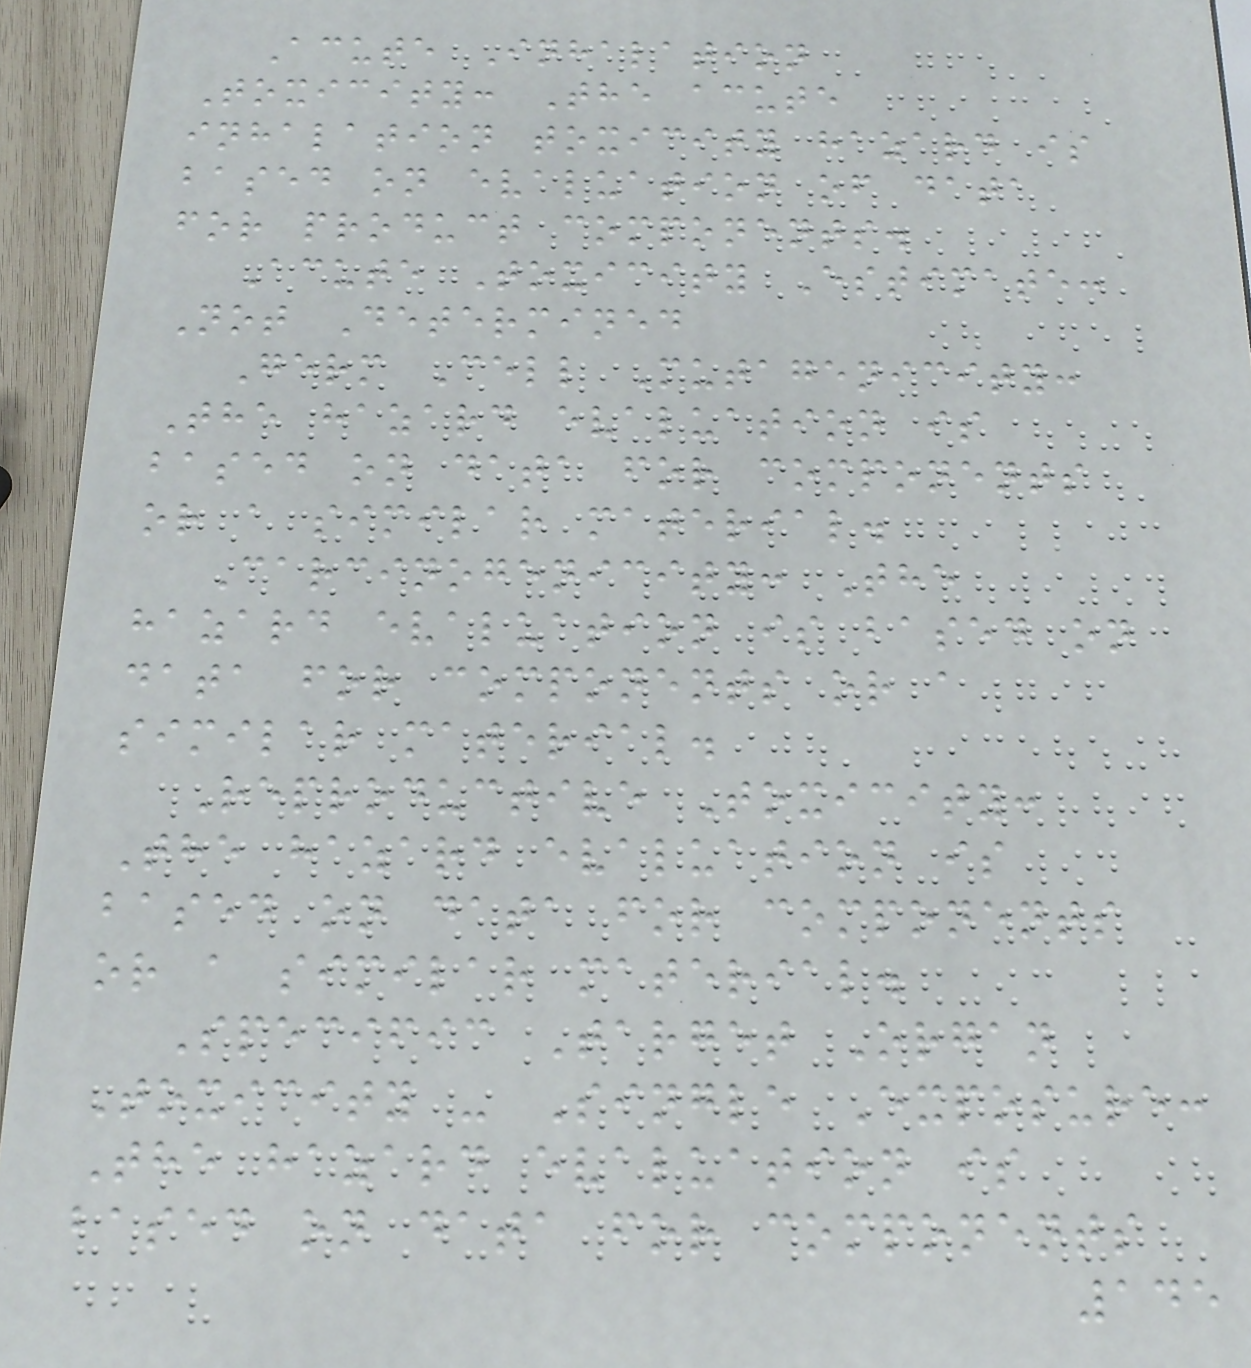Acute Inhalation
Toxicity: The acute
inhalation toxicity hazard is
based on evaluation of data
for product components.
Acute Toxicity Estimate:
Not Determined
Germ Cell Mutagenicity:
The hazard evaluation is
based on data for components
or a similar material.
Carcinogenicity: The
hazard evaluation is based on
data for components or a
similar material.
Reproductive Toxicity:
The hazard evaluation is
based on data for components
or a similar material.
Specific Target Organ
Toxicity - Single Exposure:
The hazard evaluation is
based on data for components
145
